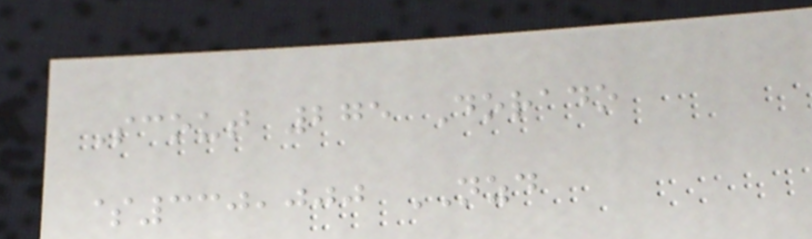Scout 275 Dorado
$330,000 NZD
